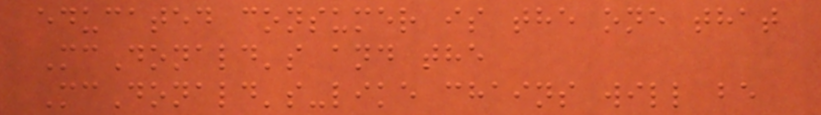educated consumer is the one that
McDonald's and the
McDonald's-like chains will be
